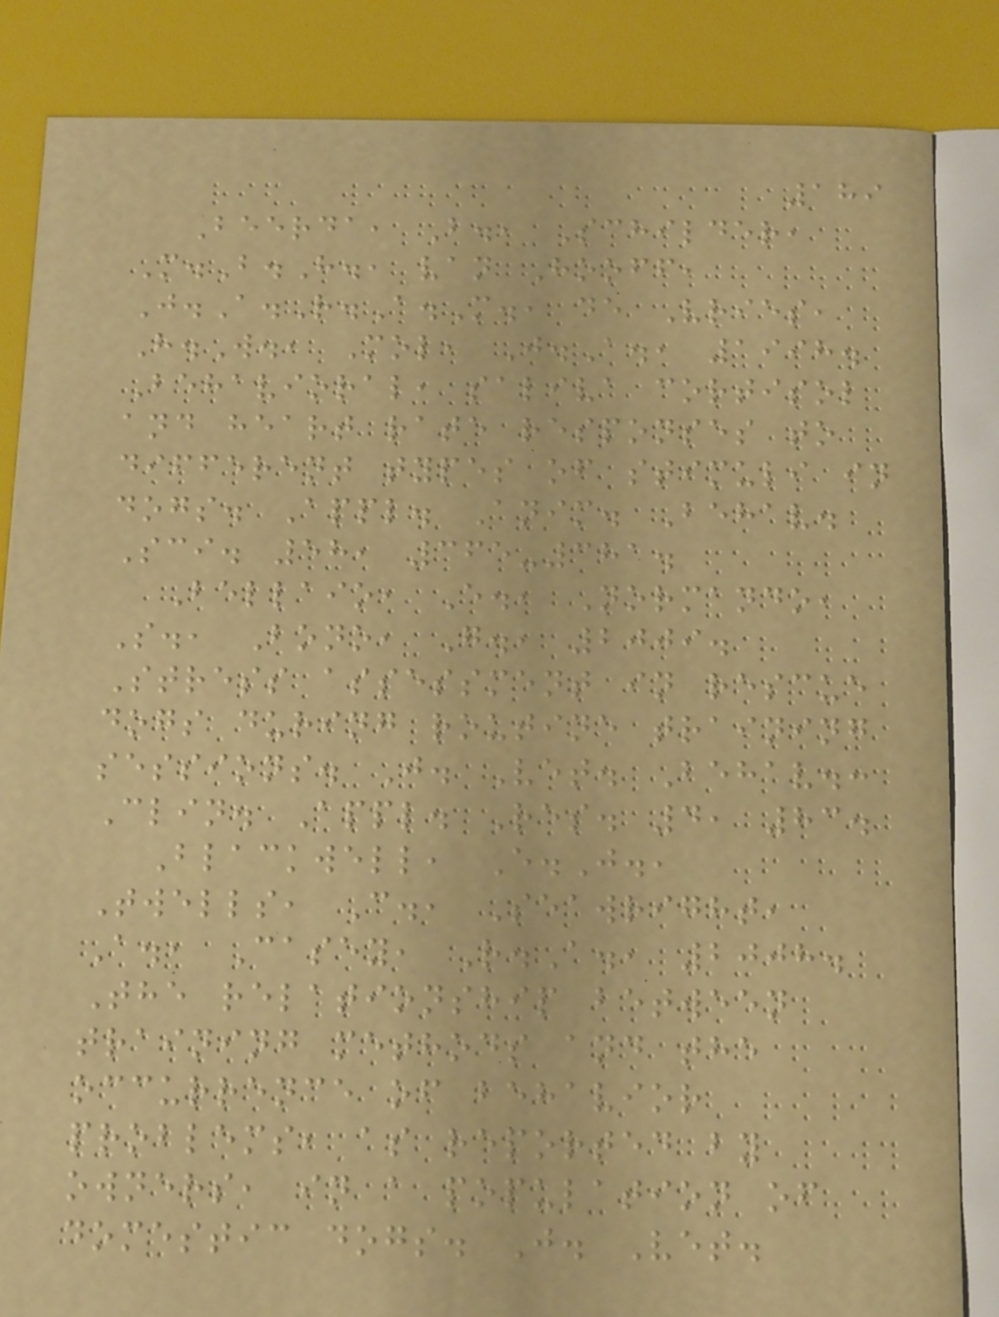189
Beerda, B., Schilder,
M.B.H., van Hooff,
J.A.R.A.M., de Vries,
H.W., Mol, J.A., 1998.
Behavioral, saliva cortisol
and heart rate responses to
different types of stimuli in
dogs. Appl. Anim. Behav.
Sci. 58, 365-381.
Bellaio, E., Normando,
S., Bono, G., 2009.
Stress assessment in rescue
dogs during routine training
sessions. J. Vet. Behav.:
Clin. Appl. Res. 4, 83.
Blackwell, E.J.,
Twells, C., Seawright,
A., Casey, R.A., 2008.
The relationship between
training methods and the
occurrence of behavior
problems, as reported by
owners, in a population of
domestic dogs. J. Vet.
